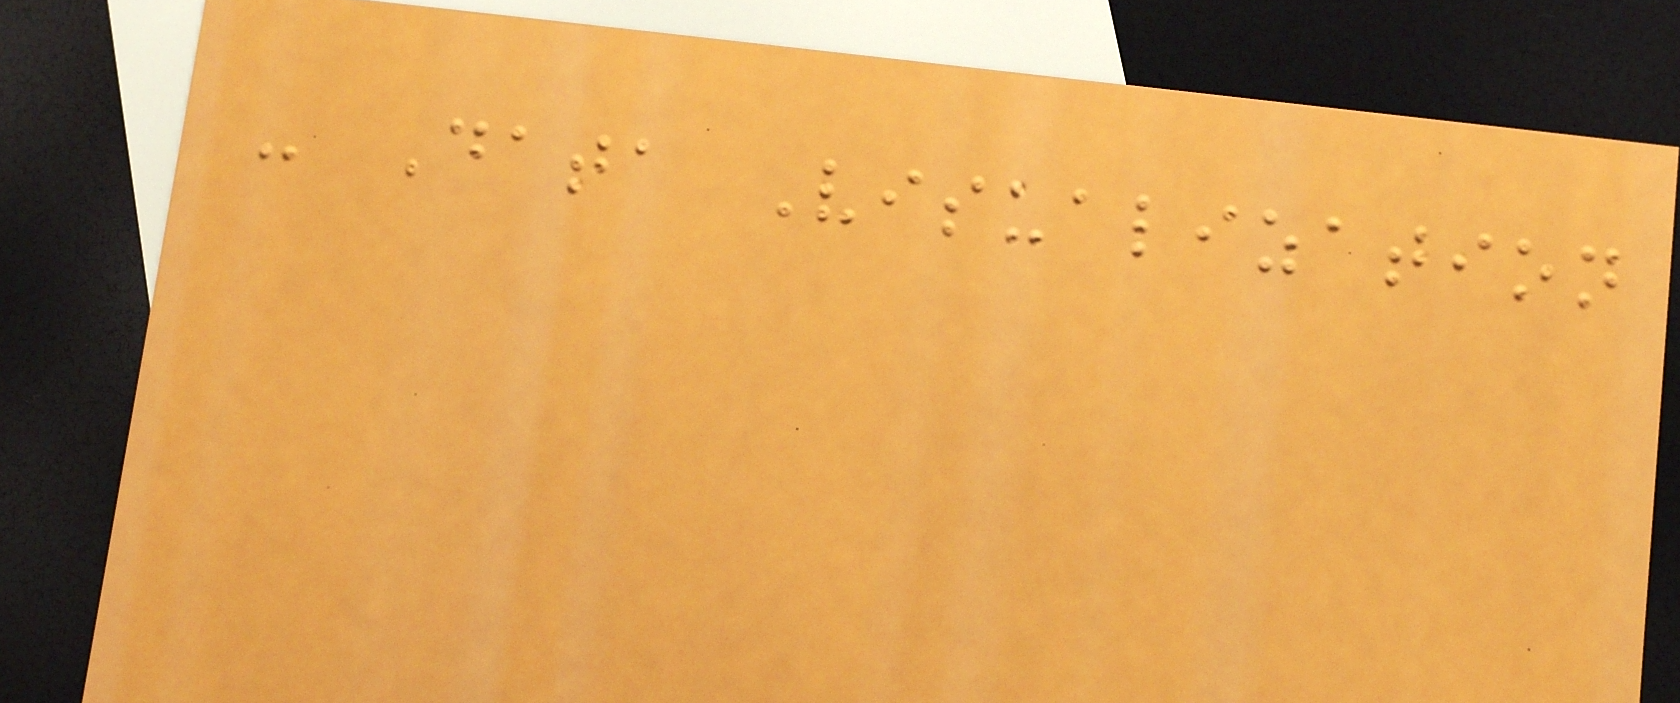- Data Visualization
